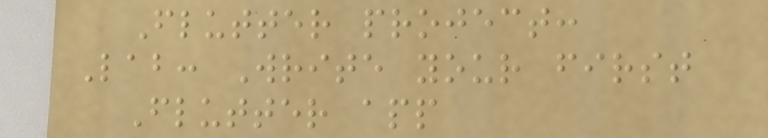Flutter project:
Lab: Write your first
Flutter app
